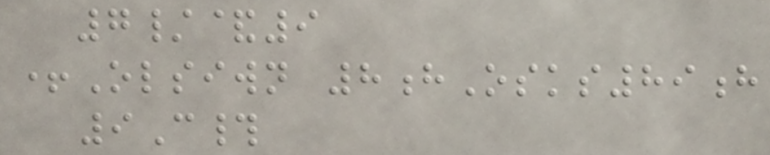7/&9
+Olsiwn 8hOsks89h
9C#
